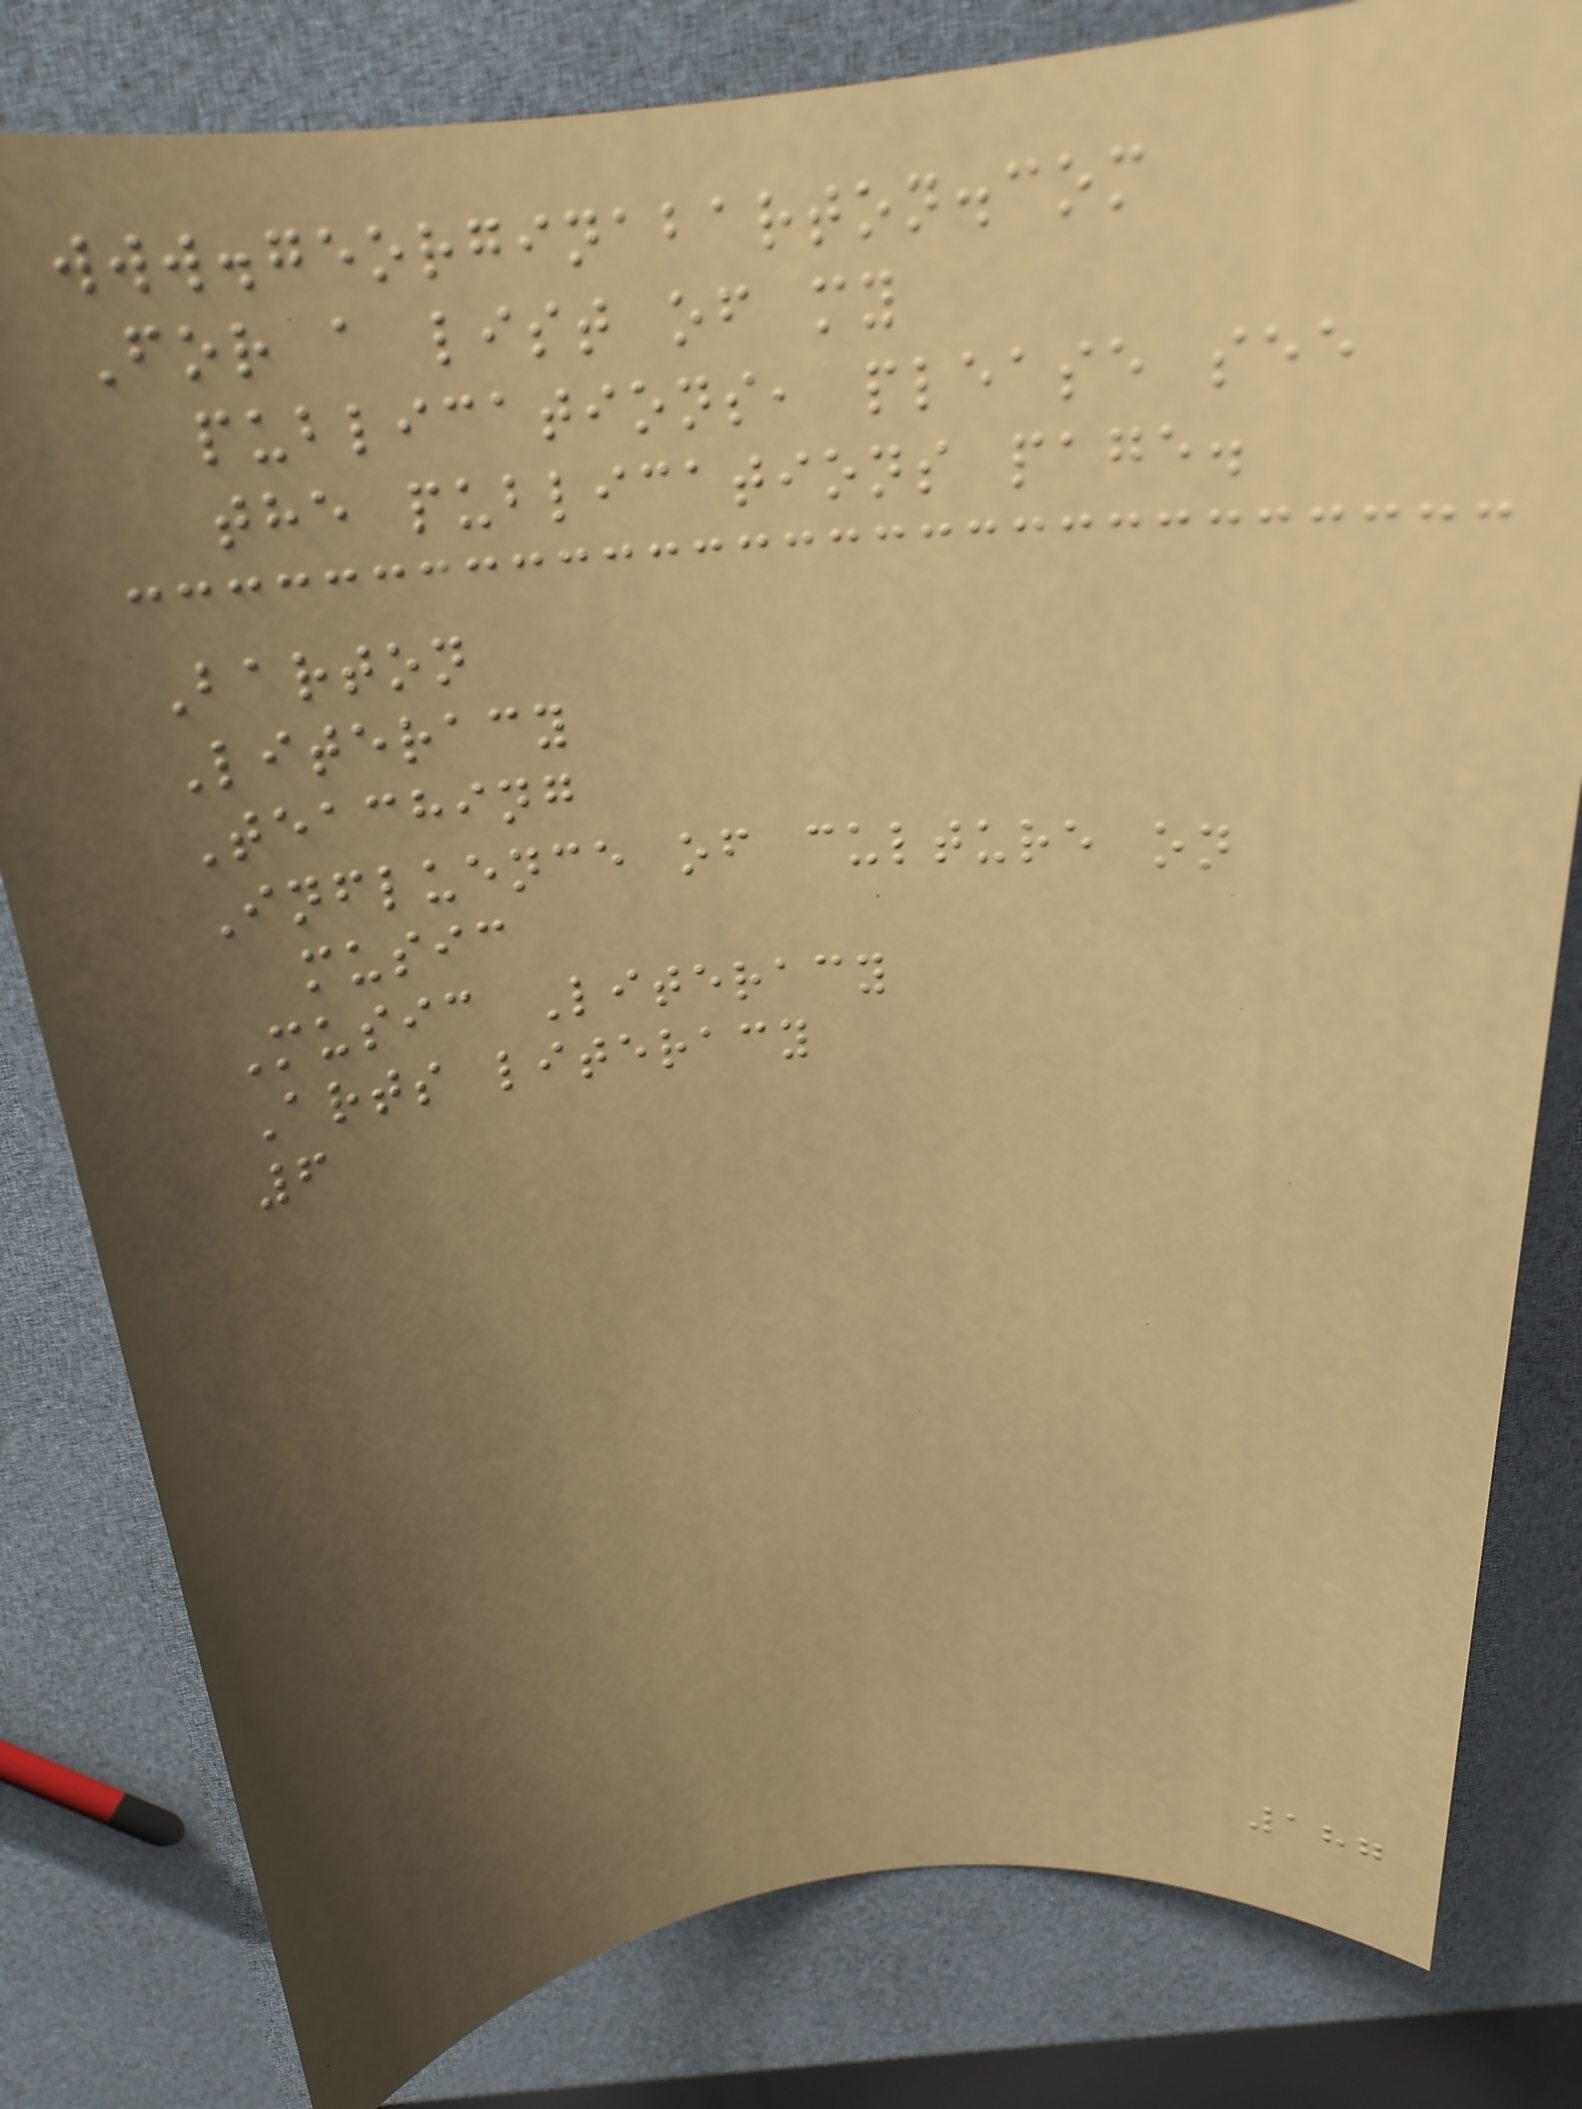www.georginabarton.com
For a list of my
publications, please see
the publications page.
Barton
Literacy
Teaching
Influence of culture on
music
Music Literacy
Arts literacy
6
187
